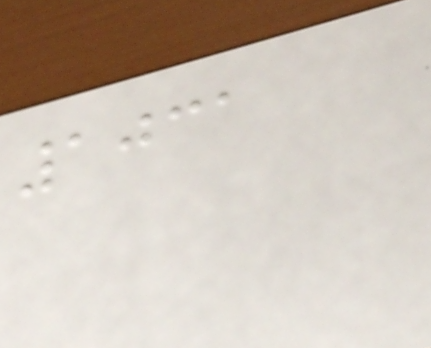1031
